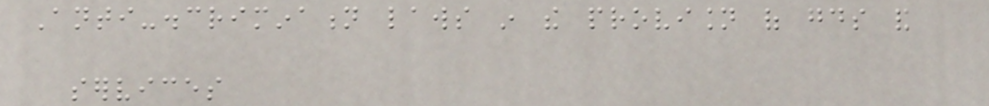Anti-discrimination laws in the provision of goods and
services
